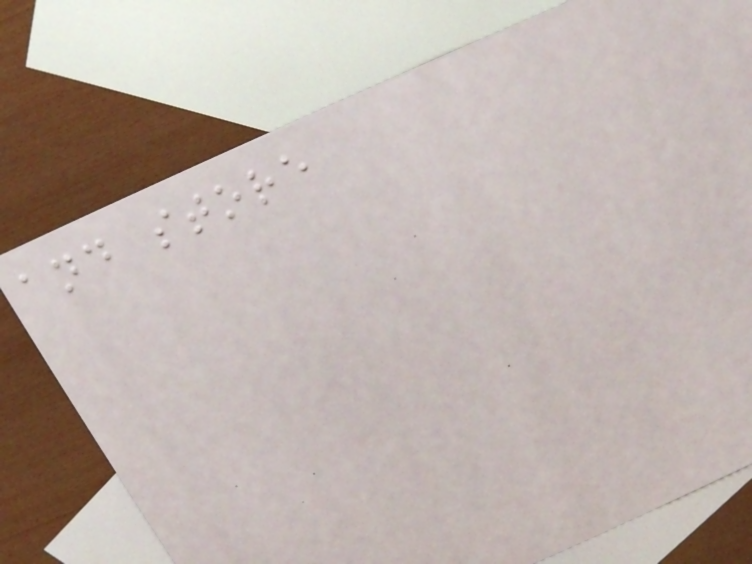and store
